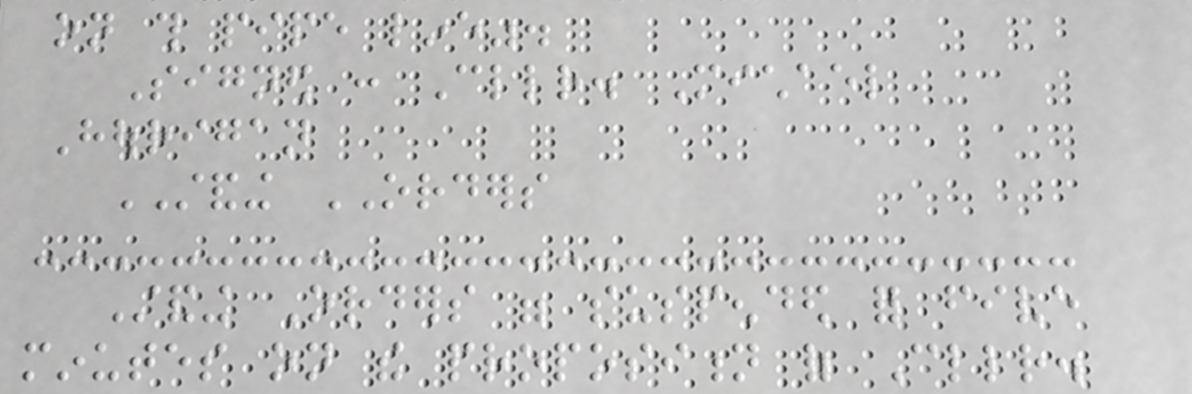on this pipe line".
Signed : Cllr. Michael
Hourigan
STANDING ORDERS
Standing Orders were suspended for five
minutes on the proposition of Cllr.
